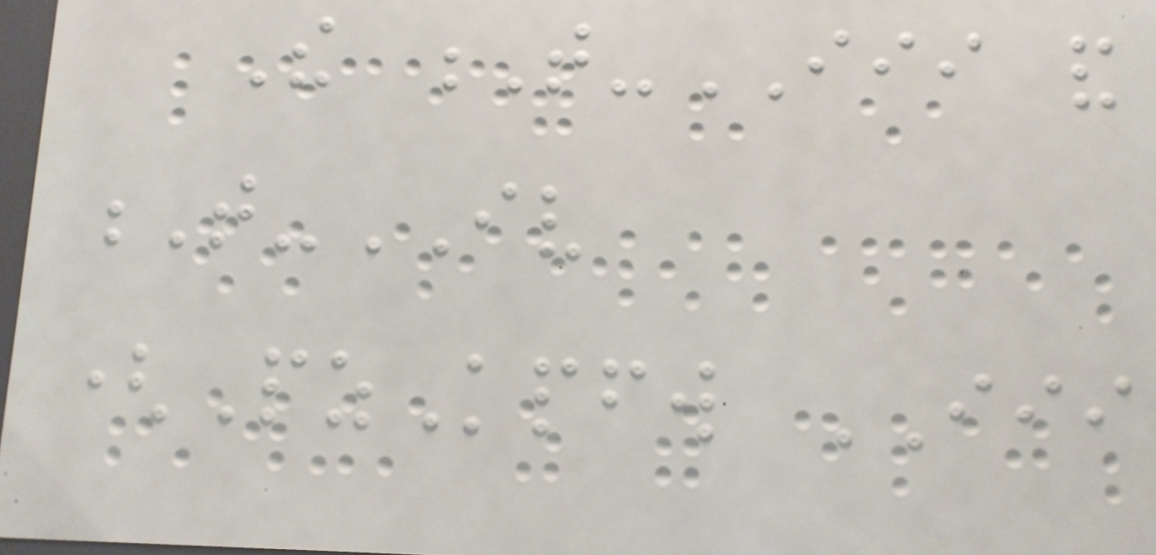The T-III and
T-IV
(PzKpfw III
